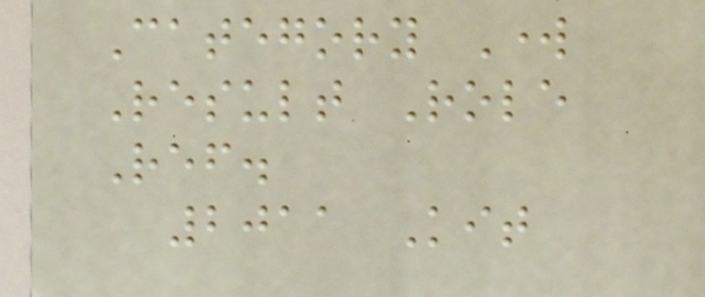Category Work
Result Role
Ref.
2011 Kit
